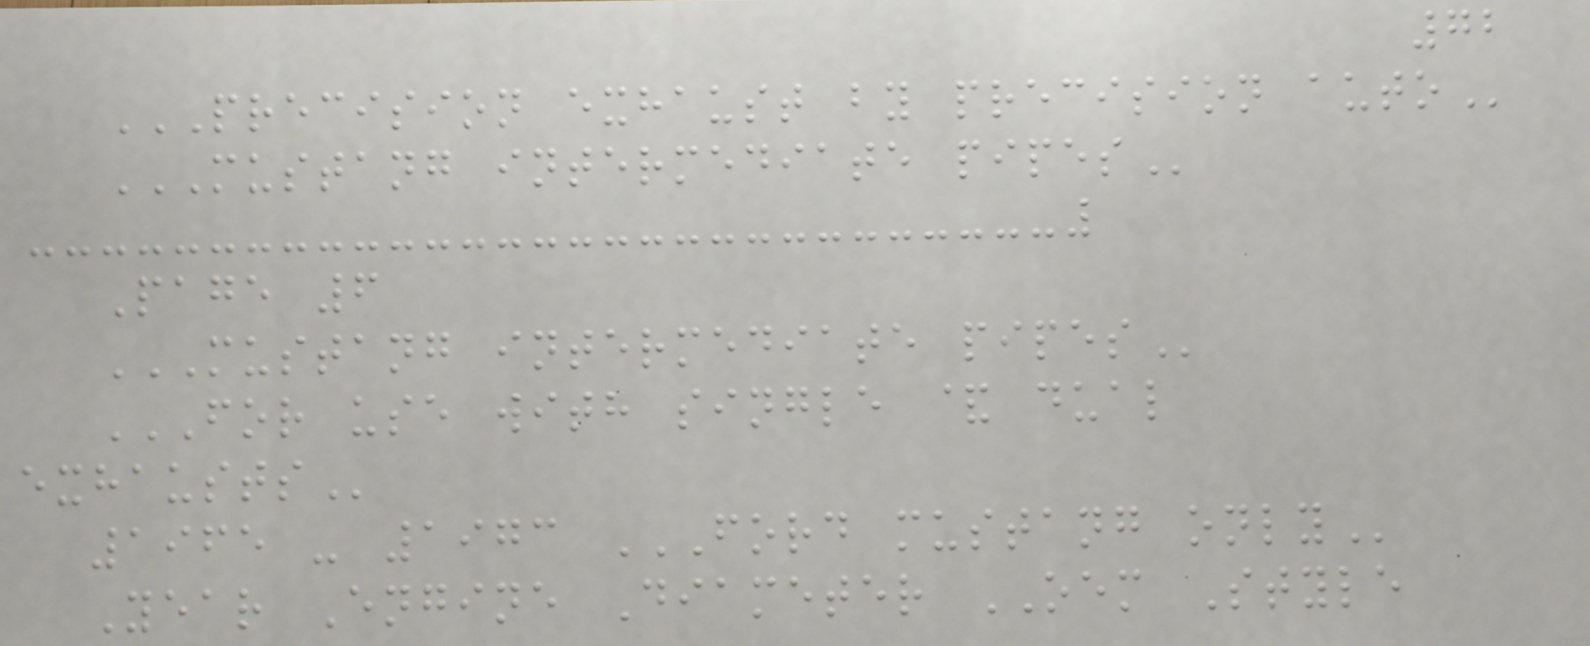72
PRECISION EXHAUST BY PRECISION AUTO
MUSTANG INTERMEDIATE PIPES
Page 6
MUSTANG INTERMEDIATE PIPES
FOR USE WITH SINGLE & DUAL
EXHAUSTS
1965 - 1973 FORD MUSTANG ONLY
Year Engine Diameter OEM Style
